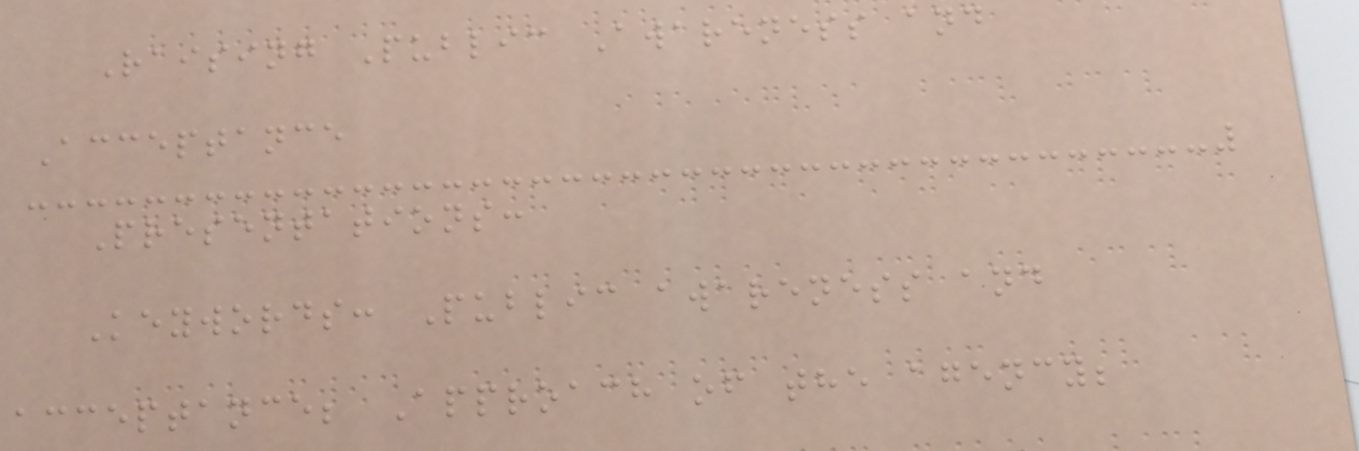Raising Public Awareness and
Acceptance
Presentations:
Keywords: Public awareness and
acceptance; Approach of the agency;
